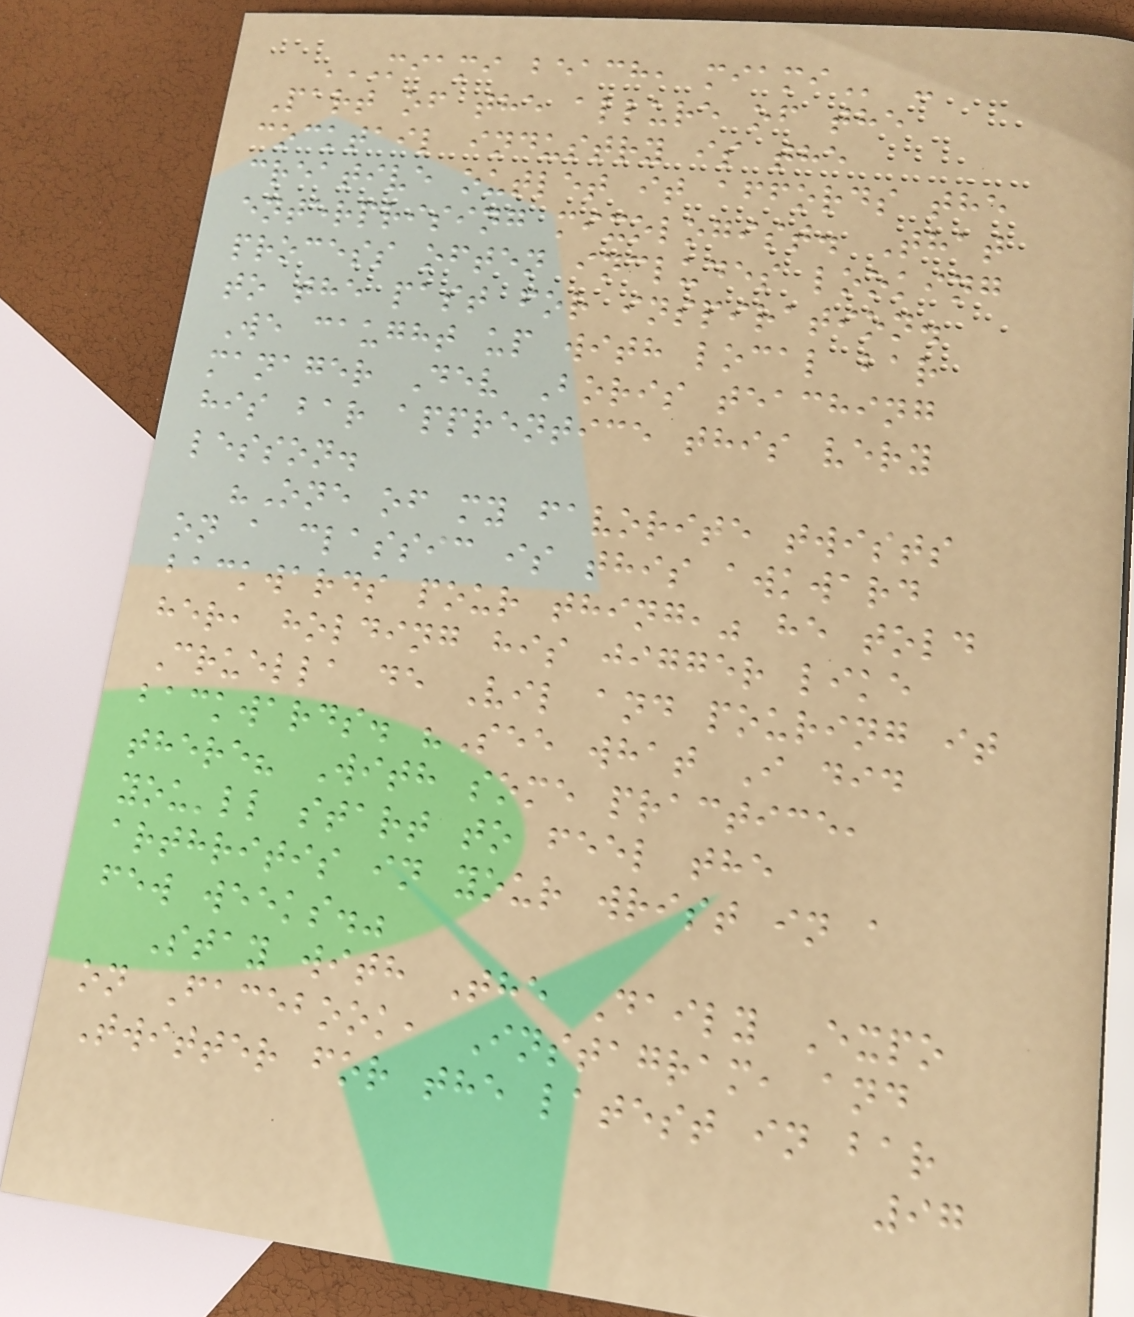MIAMI BEACH, MIAMI -
Part of the allure of the
cocktail industry is the
creative outlet it affords the
enterprising mixologist. That
process often includes looking
to the past for inspiration.
We caught up with local bar
manager Dev Boris teaching
his bar apprentice this very
lesson.
"One of my favorite twists
on a classic is this awkward
backwards pour thing," he told
her, holding his jigger like
Cruella de Vil and pouring it
backwards. "See what I did
there? With some practice,
you'll start to feel the
arthritis in your wrist in a
few weeks."
Stay with The Daily Expo
on Facebook, Instagram, and
Twitter for the latest in bar
97
